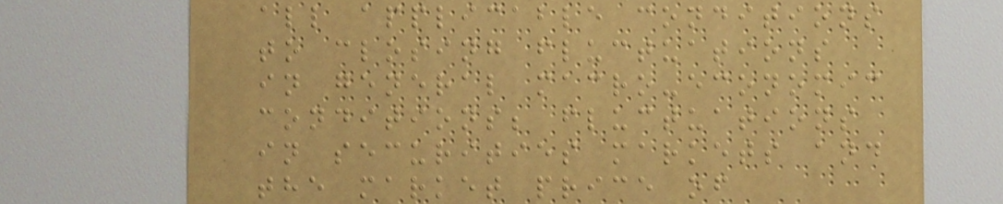all applicable conditions
to closing fluctuations
in general macro-economic
conditions; fluctuations
in securities markets and
the market price of
